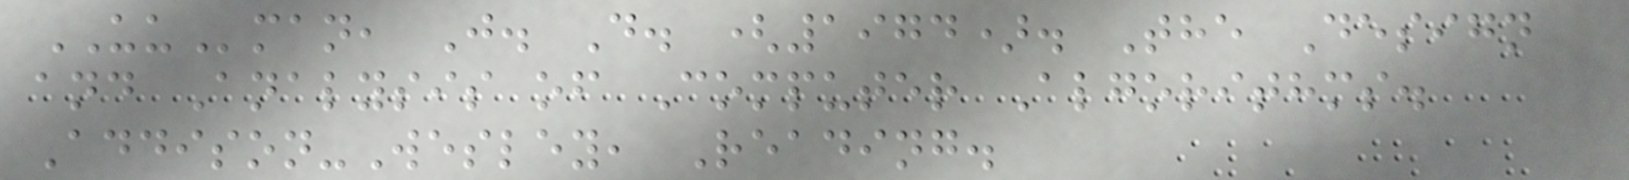UUman, J. D. (1974). The Design
and Analysis of Computer Algorithms.
Addison-Wesley, Reading.
